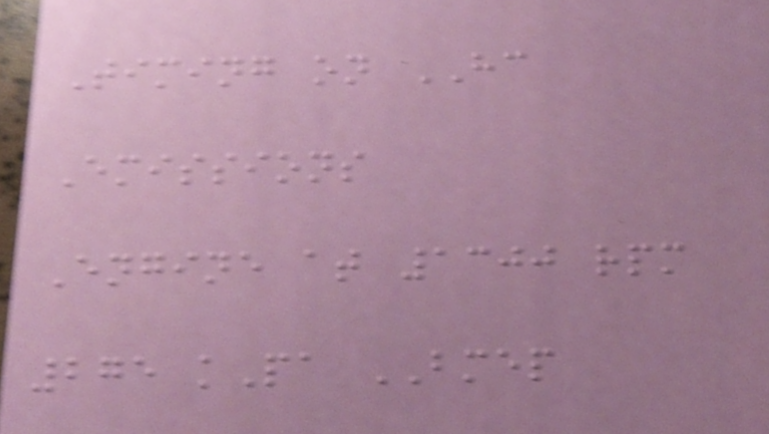Timing on HC
Emissions
Engine at 1300 rpm
275 kPa BMEP
